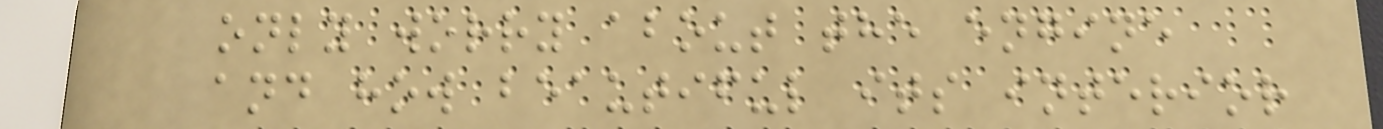only worry about the engine
and how beautiful its interior
